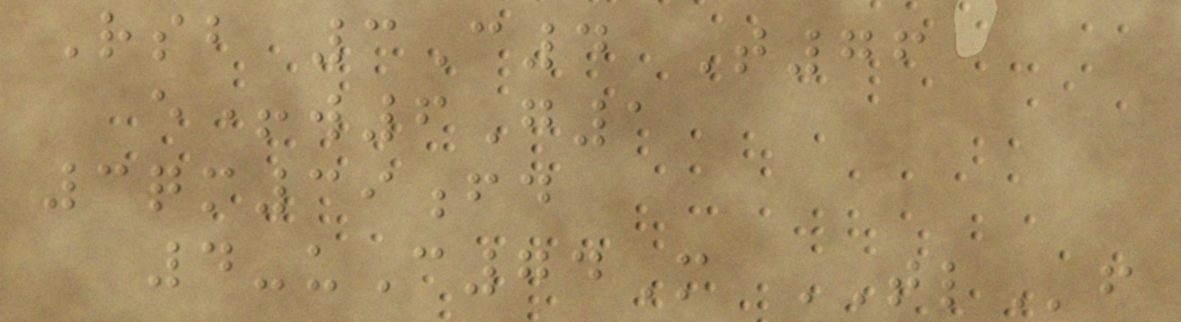Rsb 3C4 T76
e+w6G1
3qm39fd
4-uC74M TLf
